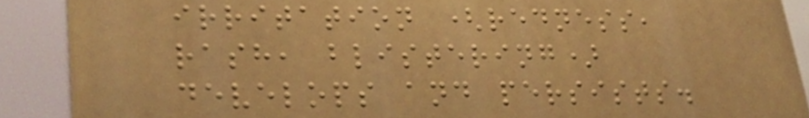irritation (redness,
rash, blistering)
develops and persists.
